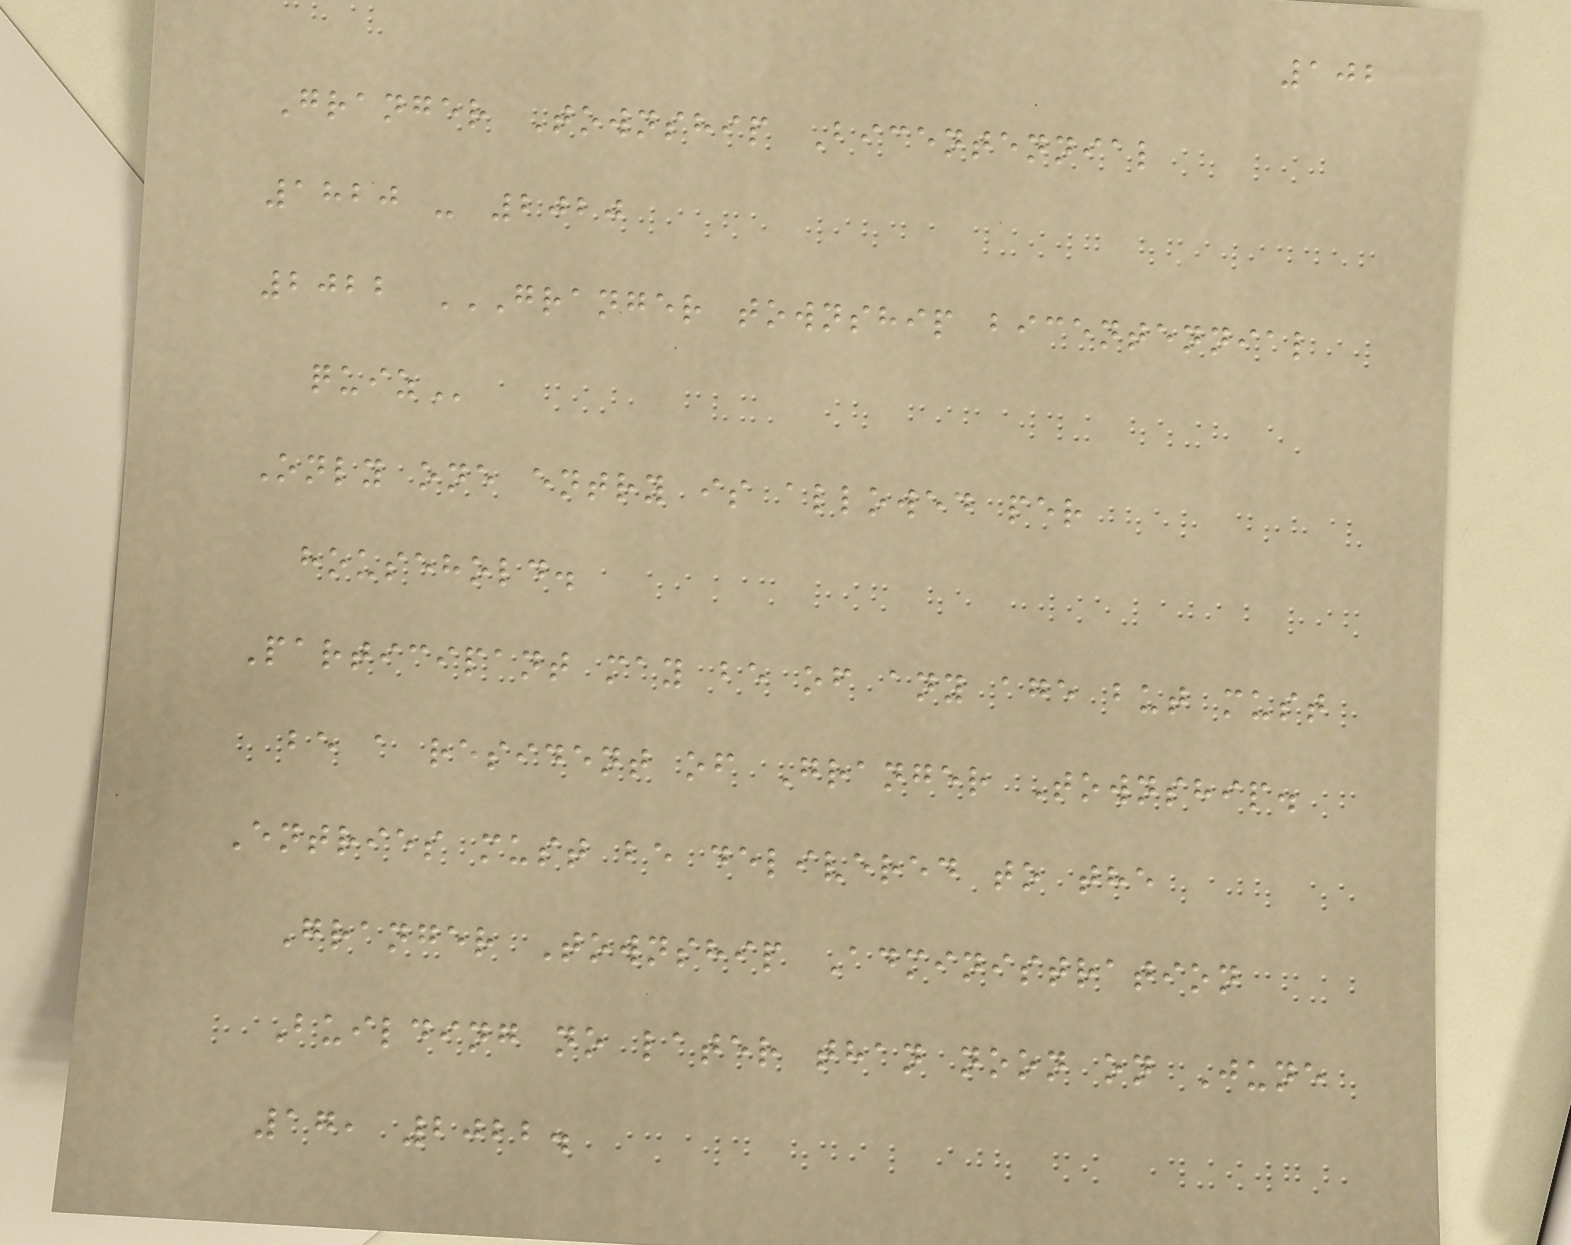102
Granger Township Bicentennial
1820 - 2020
2022 GRANGER TOWNSHIP BICENTENNIAL
QUIZ
Only one entry is allowed per
household.
Participant may be of any age but must
be a resident of Granger Township.
Entries must be delivered to the
Granger Township Administration
Building no later than noon on June
17, 2022.
